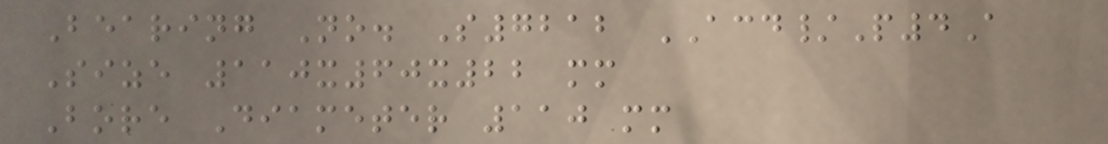Bearing No. S7212 ACD/P4A
Size 110x60x22 mm
Bore Diameter 110 mm
